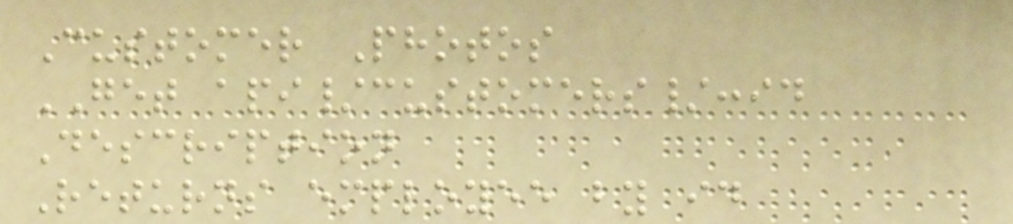Customer Photos
GET api/customers/:id
Description
Returns employee by id
